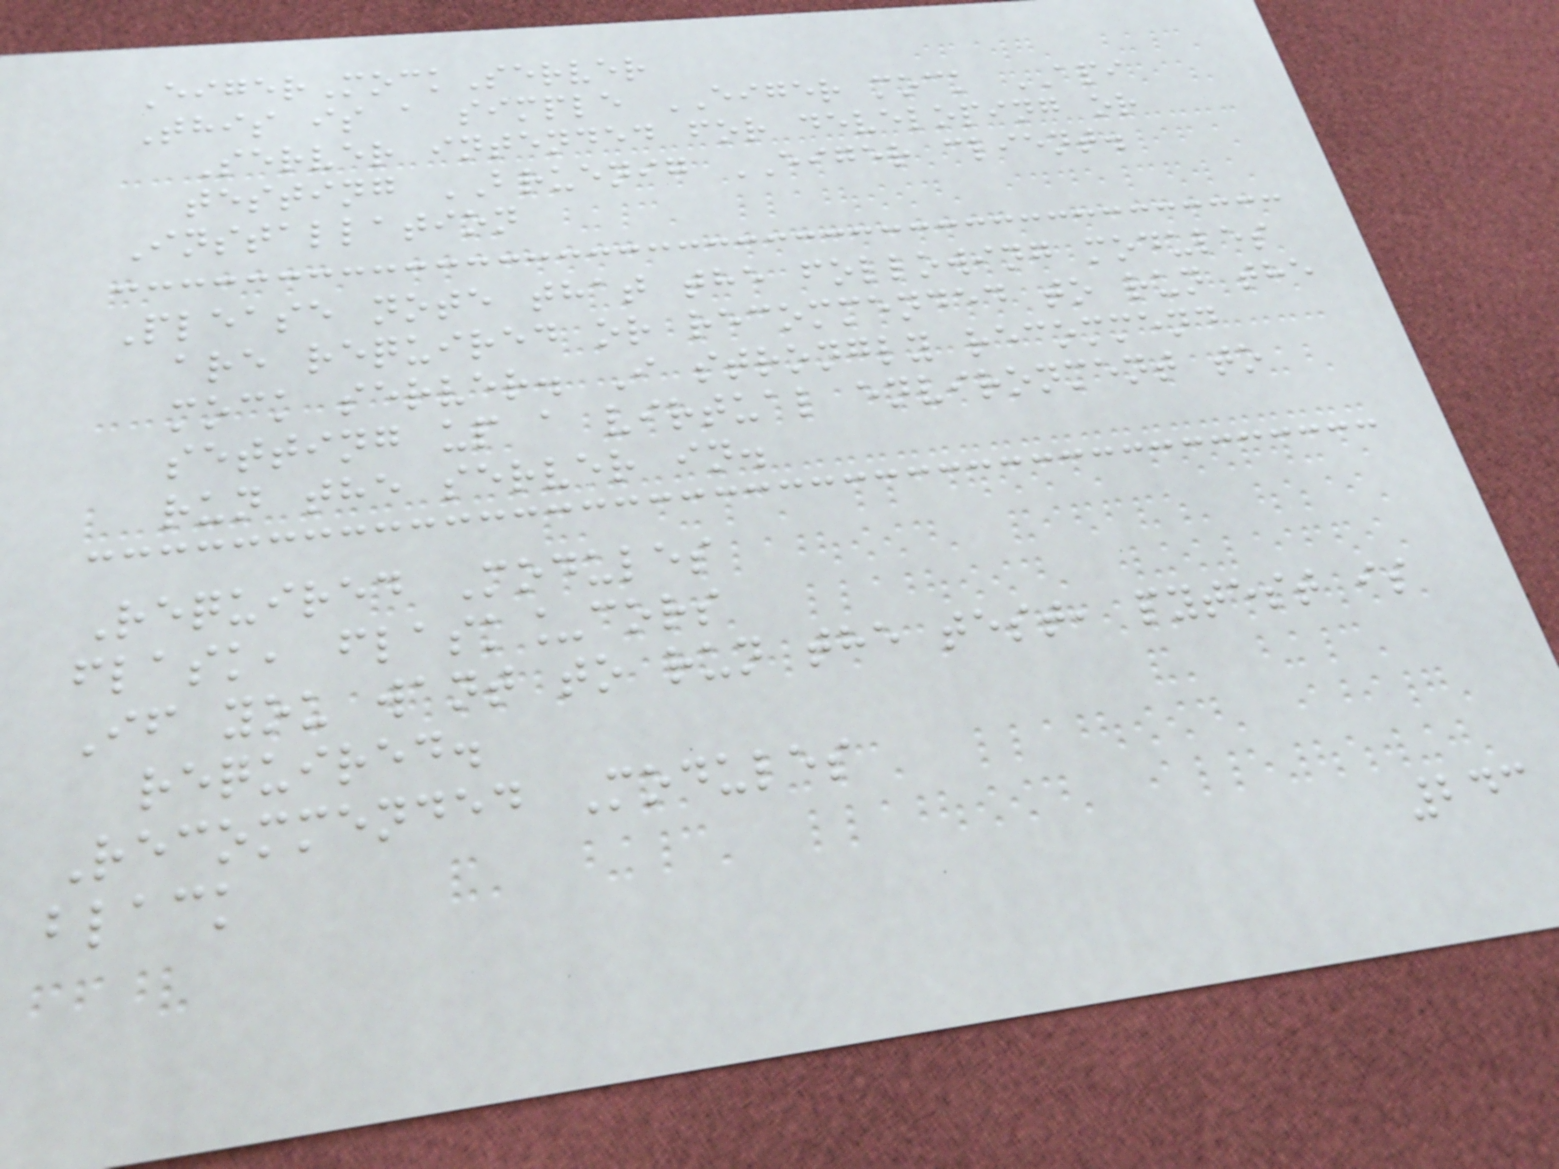EigerMockServer
This is a simple EIGER mock API
Server intended for developing or
testing BRUENIG EIGER client.
Installation
Please note that the following modules
are required or recommended to run the
mock server. I strongly recommend
setting up a virtual environment to
run the server in.
Required Modules
flask, flask_cors
If you want to run the test, pytest is
required.
Recommended Modules
black
243
